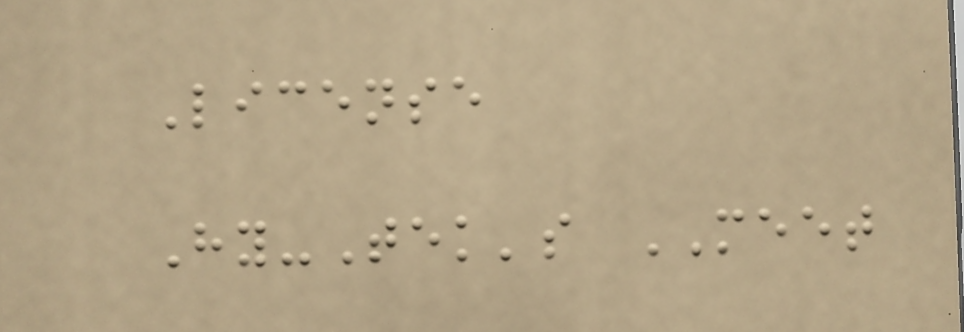License
Hy-Tek's MEET
